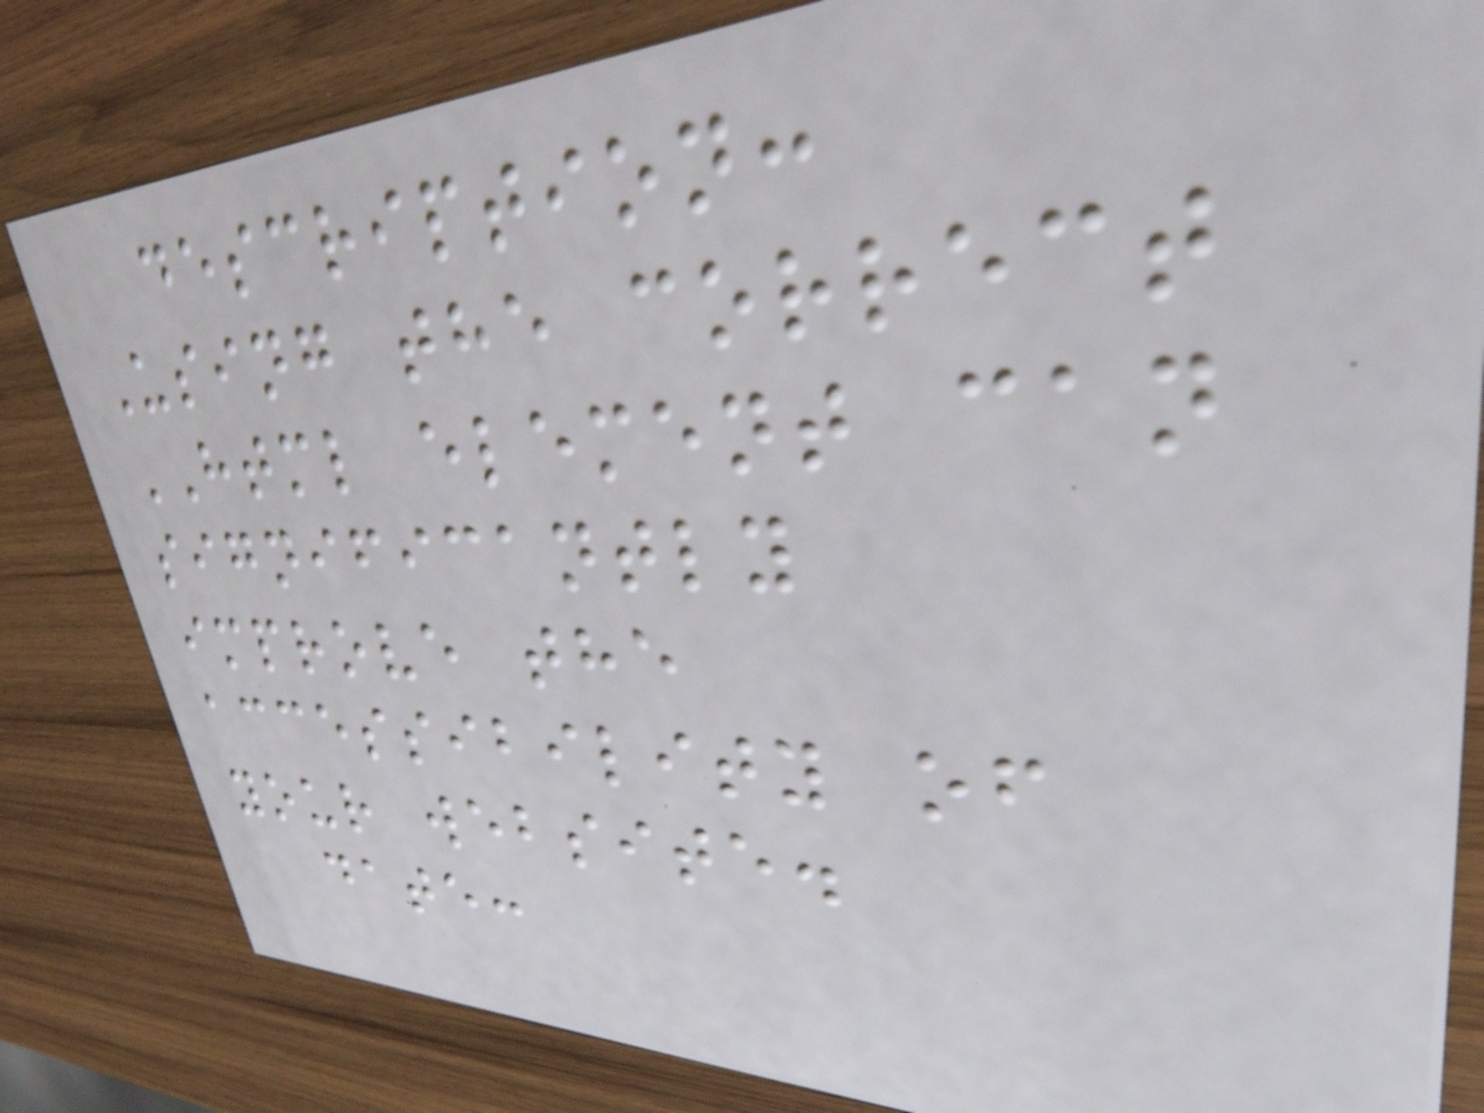description:
Using the correct
HTML element can
significantly
improve the
accessibility of
your website.
date:
